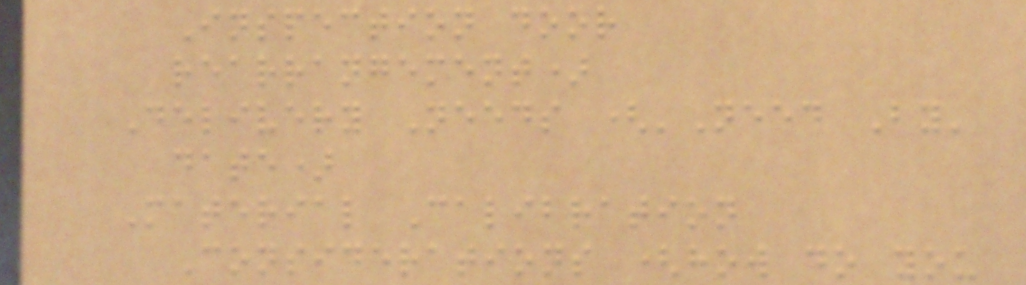Inspection door
rearrangement)
Delivery Needs ('Need By'
date)
Material Calibration
Considerations (how do you
